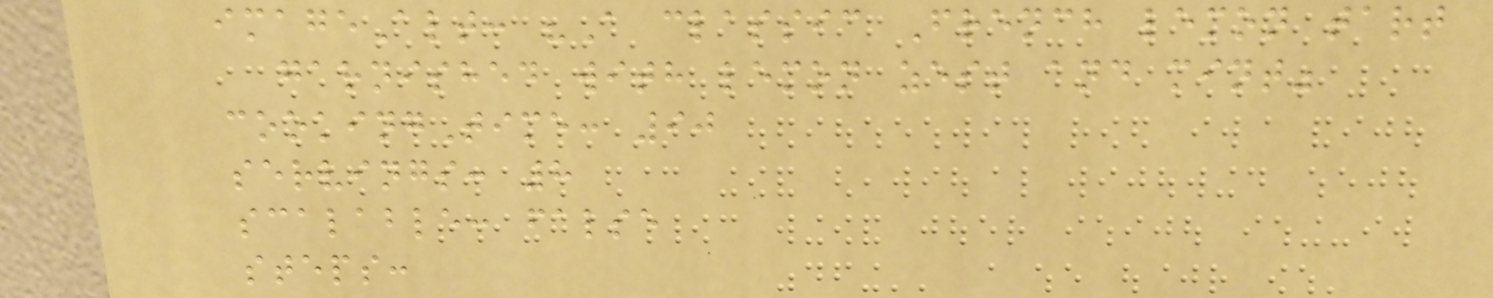imageAlt: "A classic French lemon tart
garnished with lemon zest and mint"
cookingTime: 90
servings: 8
scalable: false
steps:
